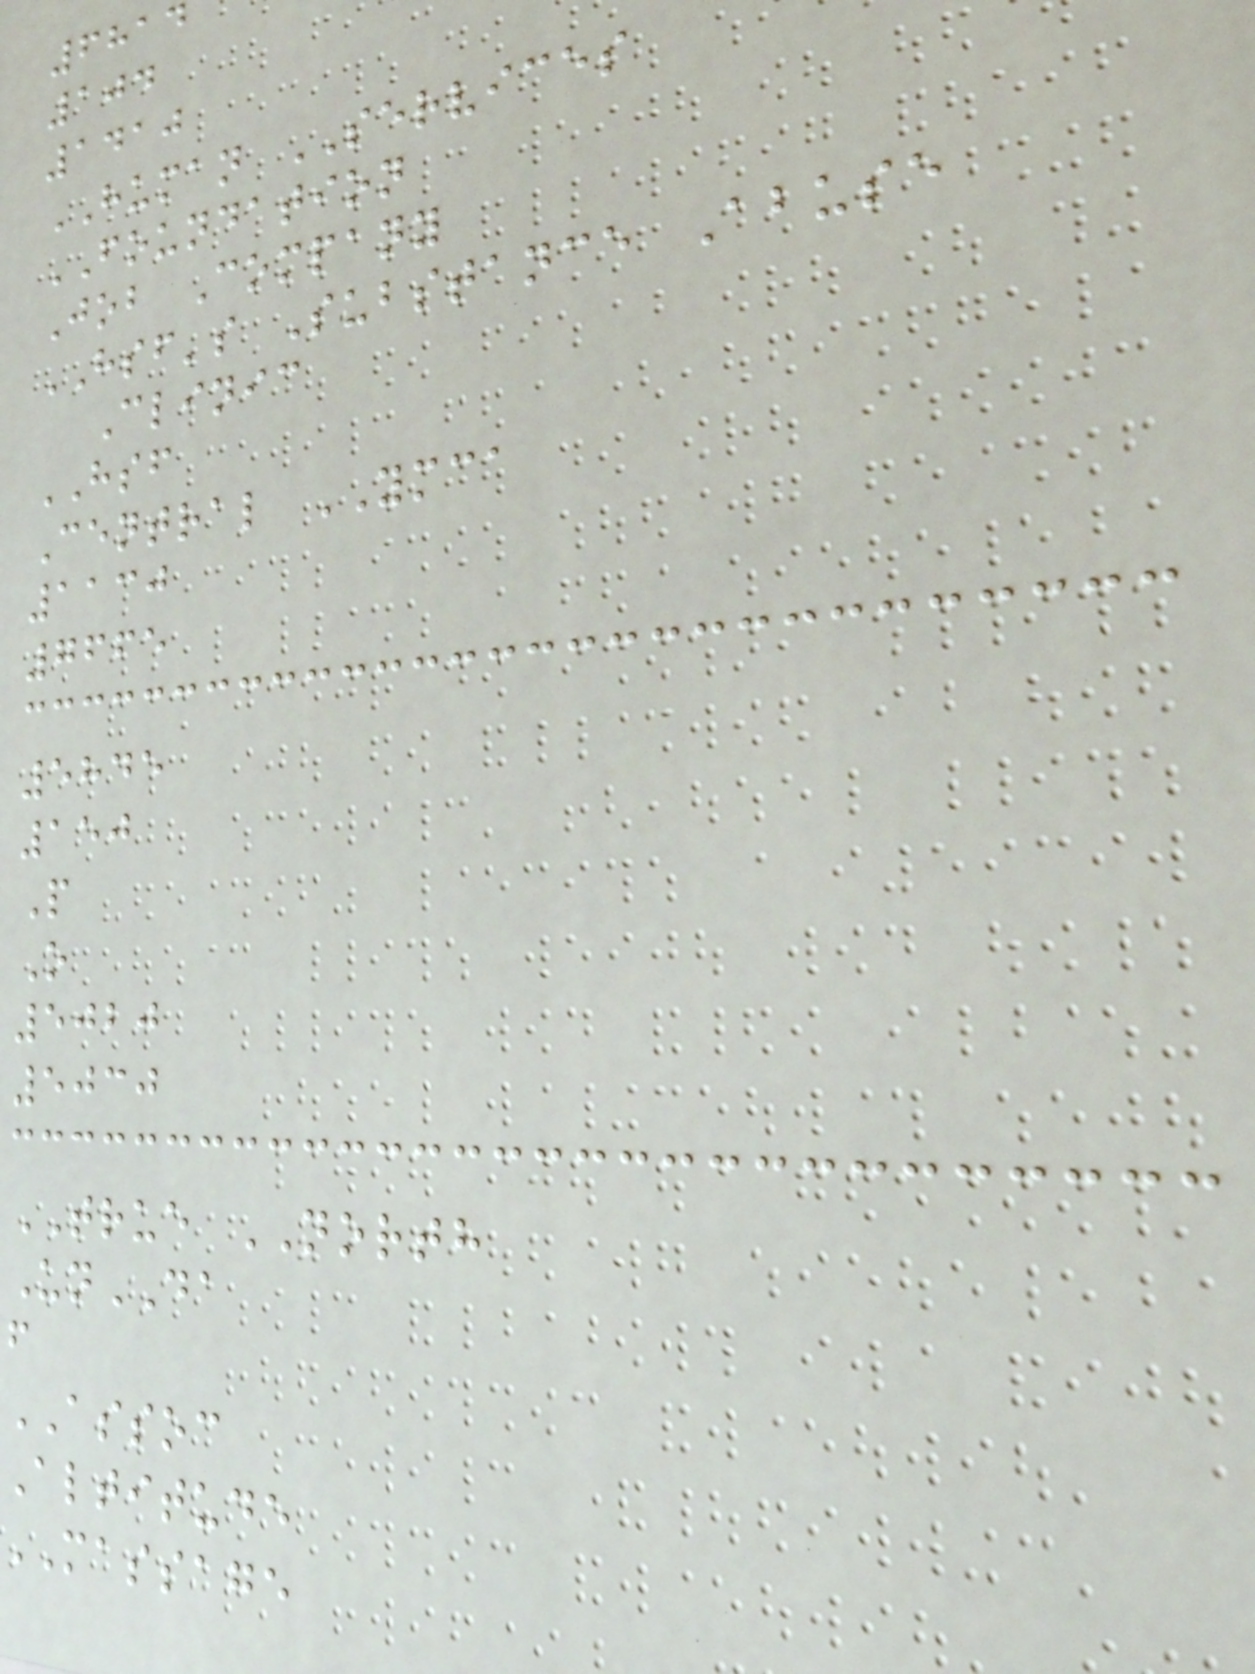6814
104
1410
HUMAN SERVICES
FOUNDATION
Job Company
HSF's Substance Abuse
Clinic
HSF
Central YMCA
1130
7665
5845
150
P
O
5020
5030
TRUE NORTH
UnDA
f
ASSOC
Altitude
MASSAGE
